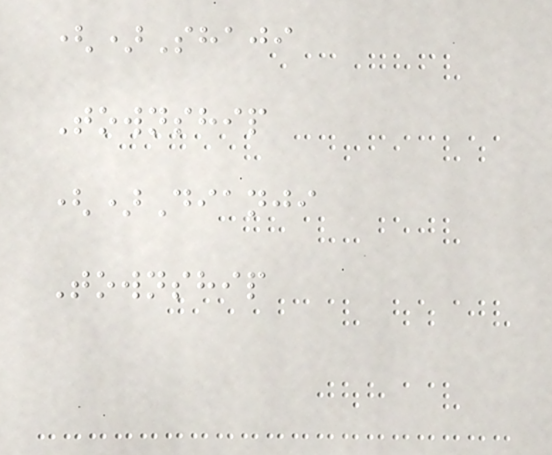()Shaji
Township
()Dianji
Township
